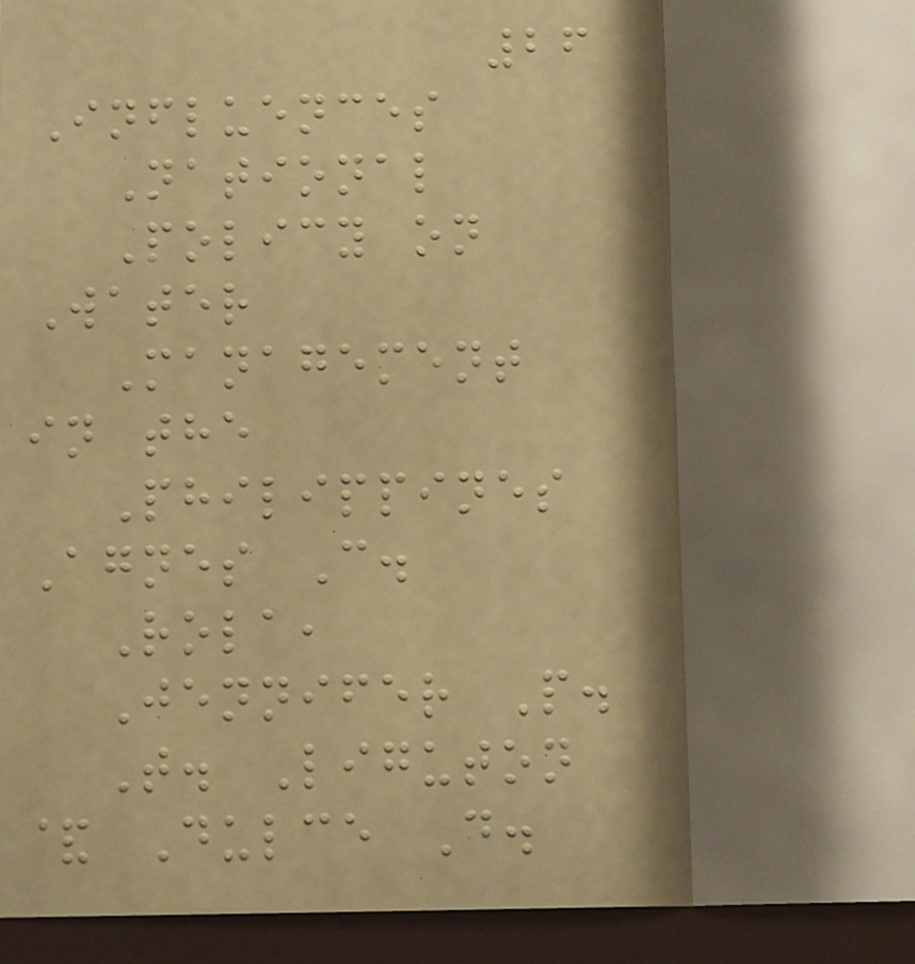26
Influences
National
Policy on
Water
Management
in the
Philippines
Agnes C.
Rola,
Jennifer P.
T. Liguton
& Dulce D.
